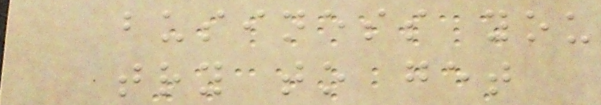business you
try to get
